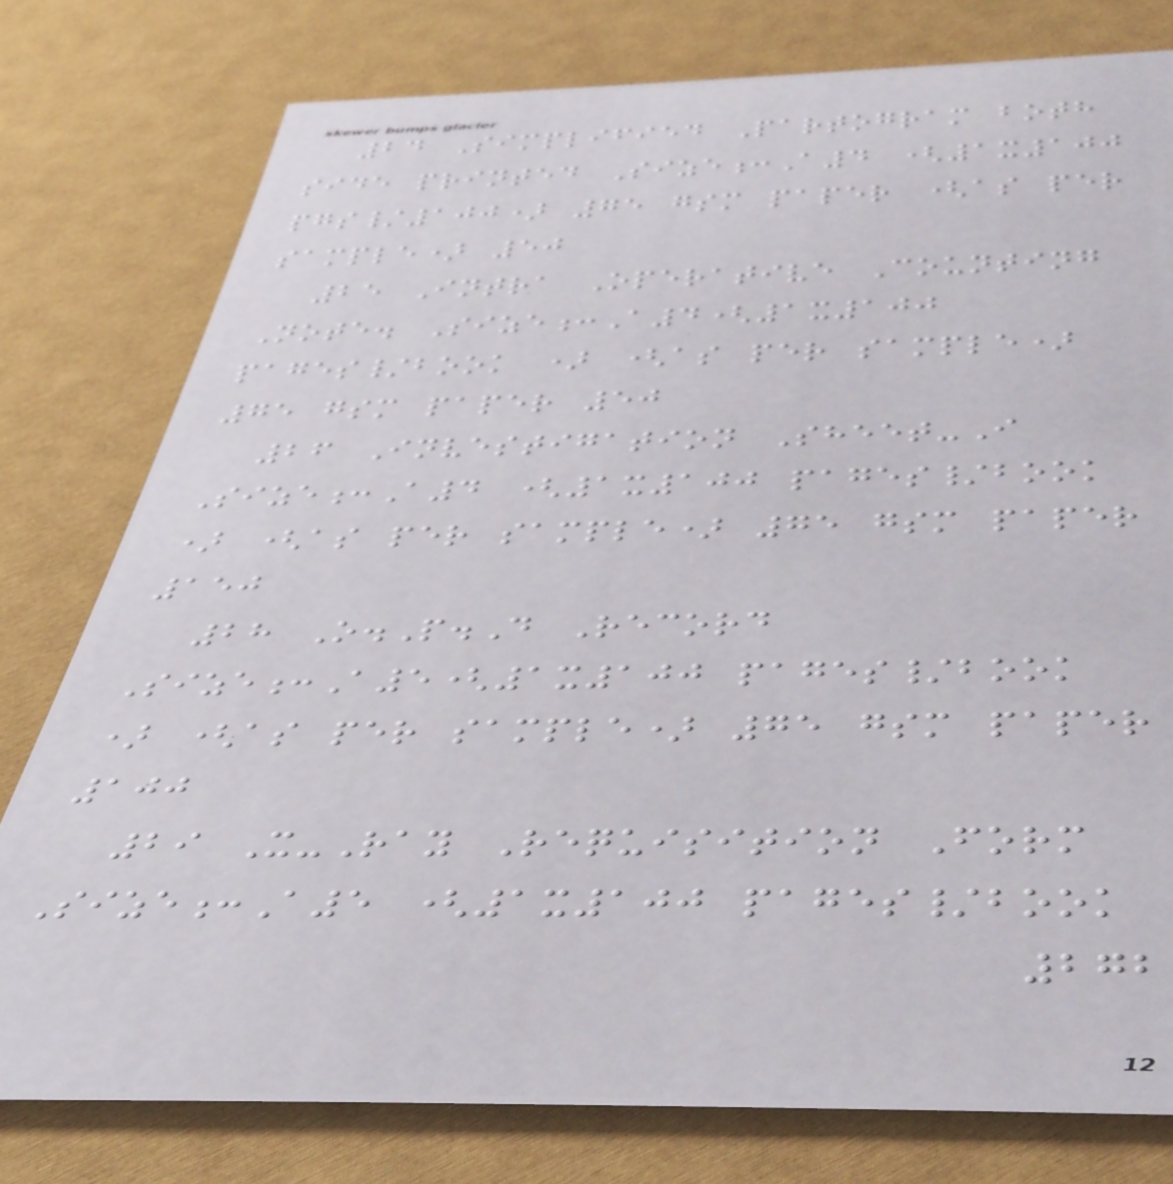24 Simplified Partogram both
side printed Size:A4 (1x100
pgs/100) 75 gsm paper (as per
sample) 50
25 Intra Operative Counting
Note. Size:A4(1x100
pages/book ) (as per sample)
75 gsm paper 50
26 Investigation Sheet-I
Size:A4 (1x100 pages/book
) (as per sample) 75 gsm paper
150
28 O.P.D Record
Size:A5(1x100 pages/book
) (as per sample) 75 gsm paper
100
29 X-Ray Requisition Form
Size:A5 (1x100 pages/book
272
